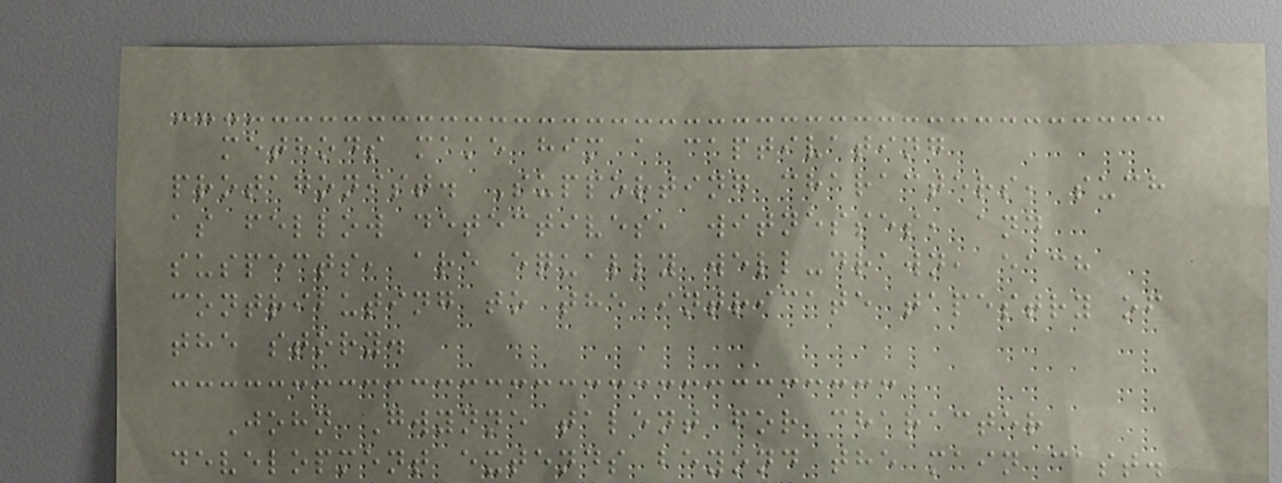methods make him a captivating
protagonist. Supporting characters, such
as fellow detectives, witnesses, and
suspects, are equally well-drawn, each
contributing to the intricate tapestry of
the story.
John Gwynne talent for character
development extends beyond the main cast.
